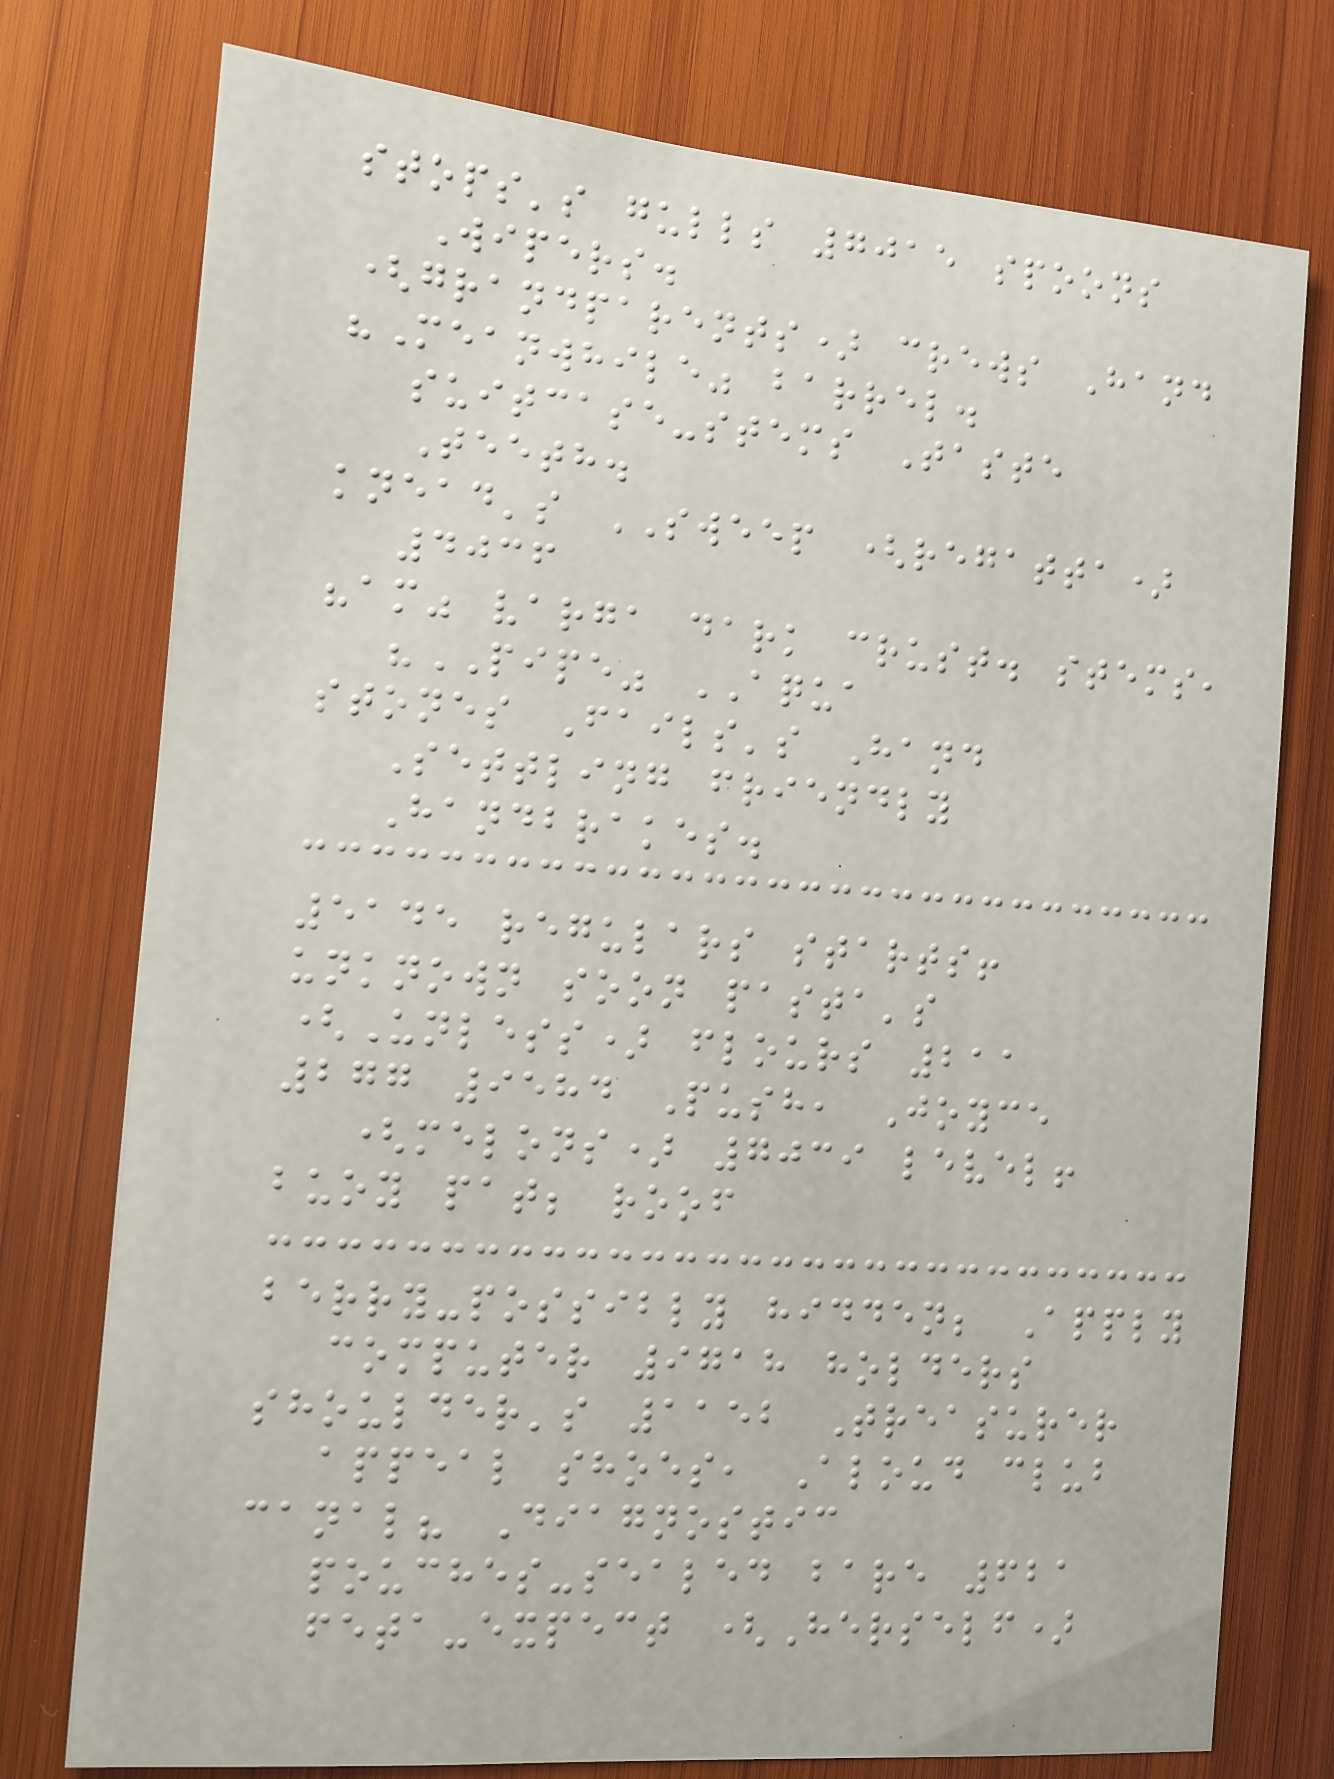stops's gulls 7015 spoons
Wipers.
(grandparents) crews Hand
"Meanwhile" barrel.
suitcase-stems Taste
Teeth.
knead's SWEEP (regatta)
4036
"am" varga dark crust. stems,
"PIPE" AQUA
stones Fails's Hand
Settling friendly
Handbrakes.
5145 regulars starts!
unknown soon pasta's
(Unless) flours 211
277 9584 Push, Joyce
(melons) 7039 level!
buoy pat; roof
berry-possibly hidden; Apply
computer 9718 holders
shoulder's 1152 Treasurer
appeal shoes, Aloud club
canal? Diagnostic
pouches-sealed bare 621
feta-expect (Herself)
